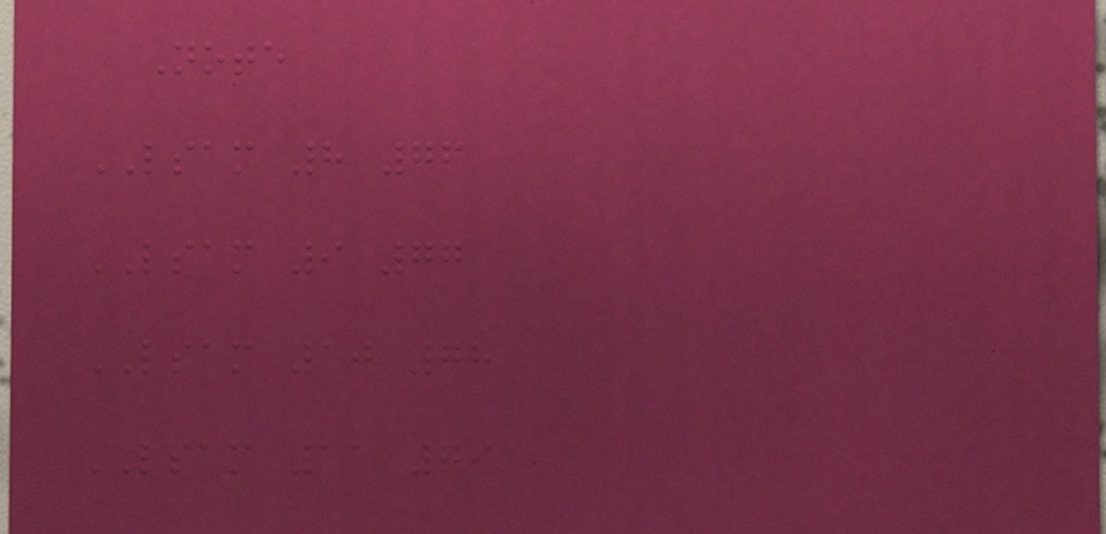Note
LSAM 8 76
LSAM 9 77
LSAM 10 78
LSAM 11 79
